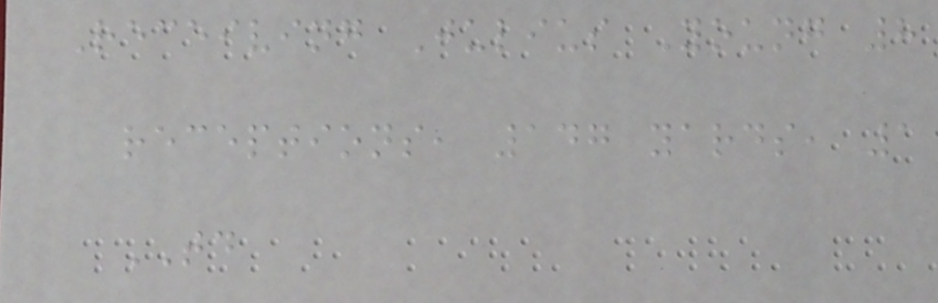Receiving Julius Young 8
receptions, 147 yards, 1
TD
